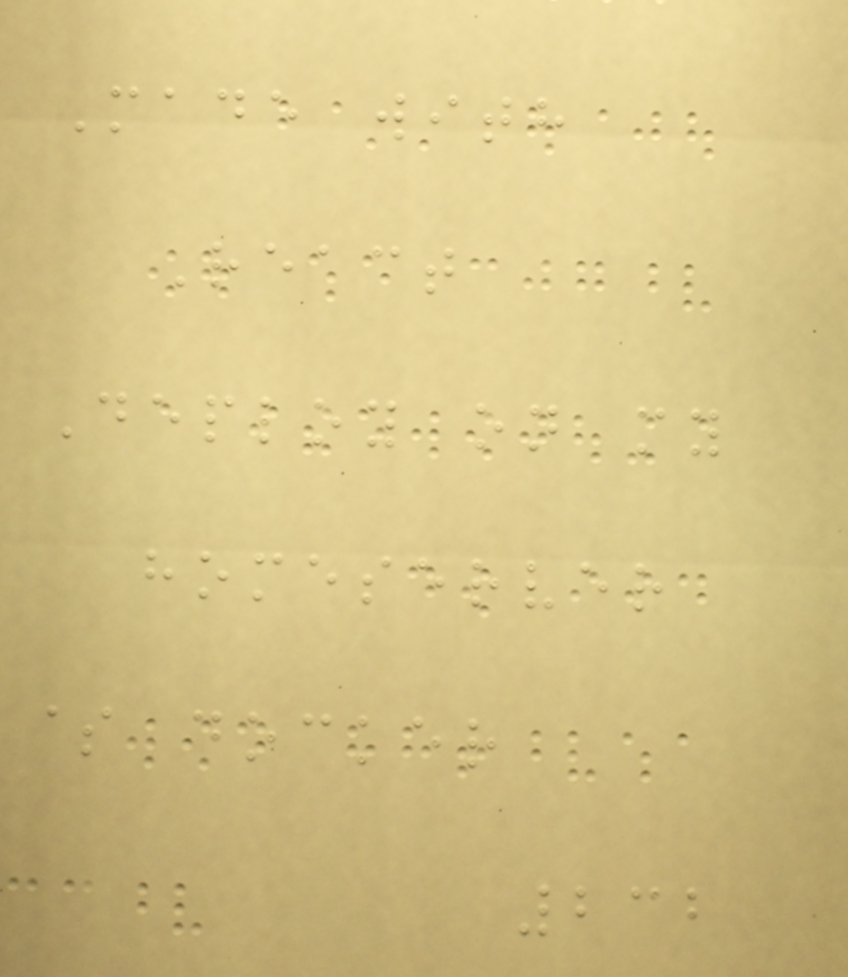Made with
React
Deploy on my
homeserver
$ docker
232
